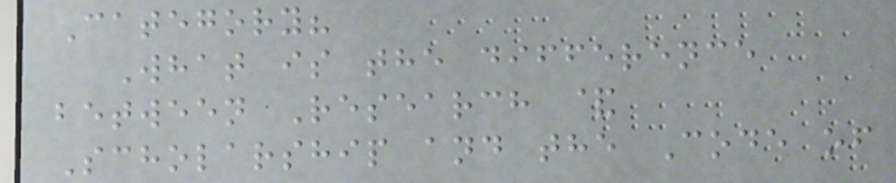Category?
What is the difference
between Research &
Scholarship and the Code of
